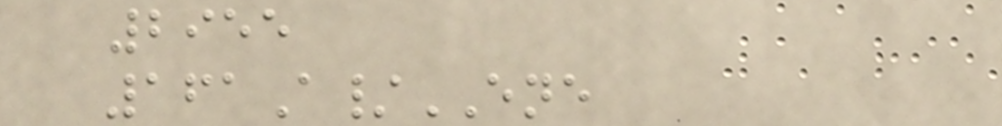2955
161A/ENE
